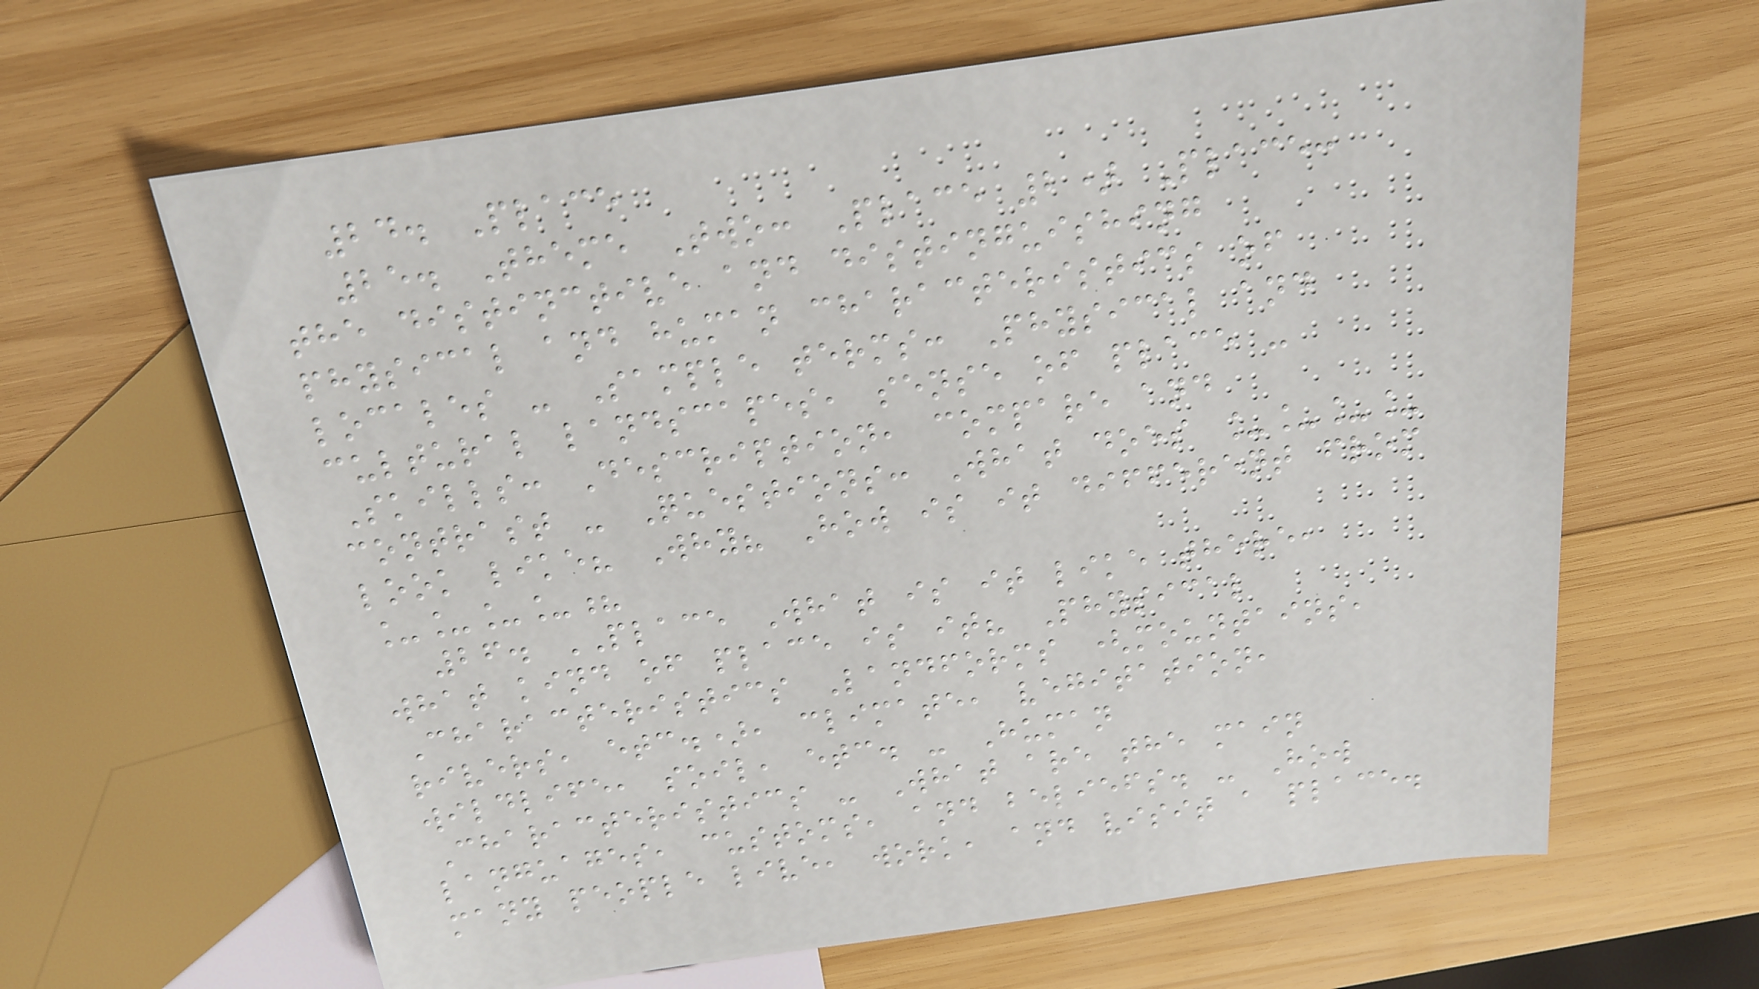24. Place
25. Theme Two: Place 2) Place:
the distinctive and distinguishing
physical and human characteristics of
locales - Sample terms: Physical and
cultural landscapes, sense of place -
Skills: Description, compare and
contrast - Questions: What does ____
look like? Why? How is it different from
____?
26. PLACE What is it like there,
what kind of place is it? Physical
Characteristics Landforms (mountains,
rivers, etc.), climate, vegitation,
wildlife, soil, etc. - Human
Characteristics - What are the main
languages, customs, and beliefs. - How
many people live, work, and visit a place.
